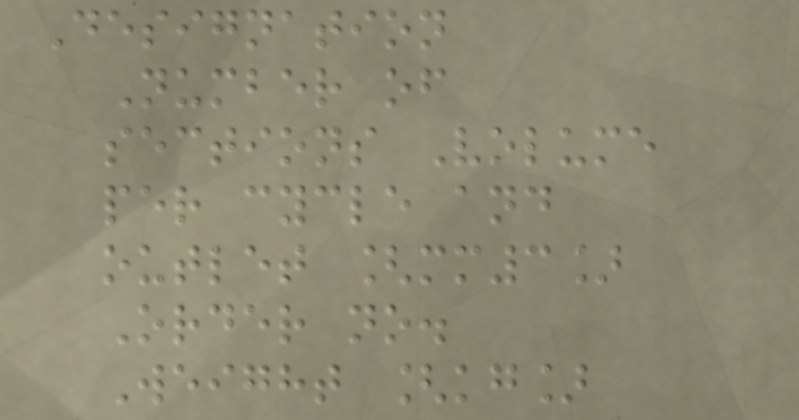Designation
Number of
sections Volume
per cycle and
outlet [mm3]
Order no.
Weight [kg]
